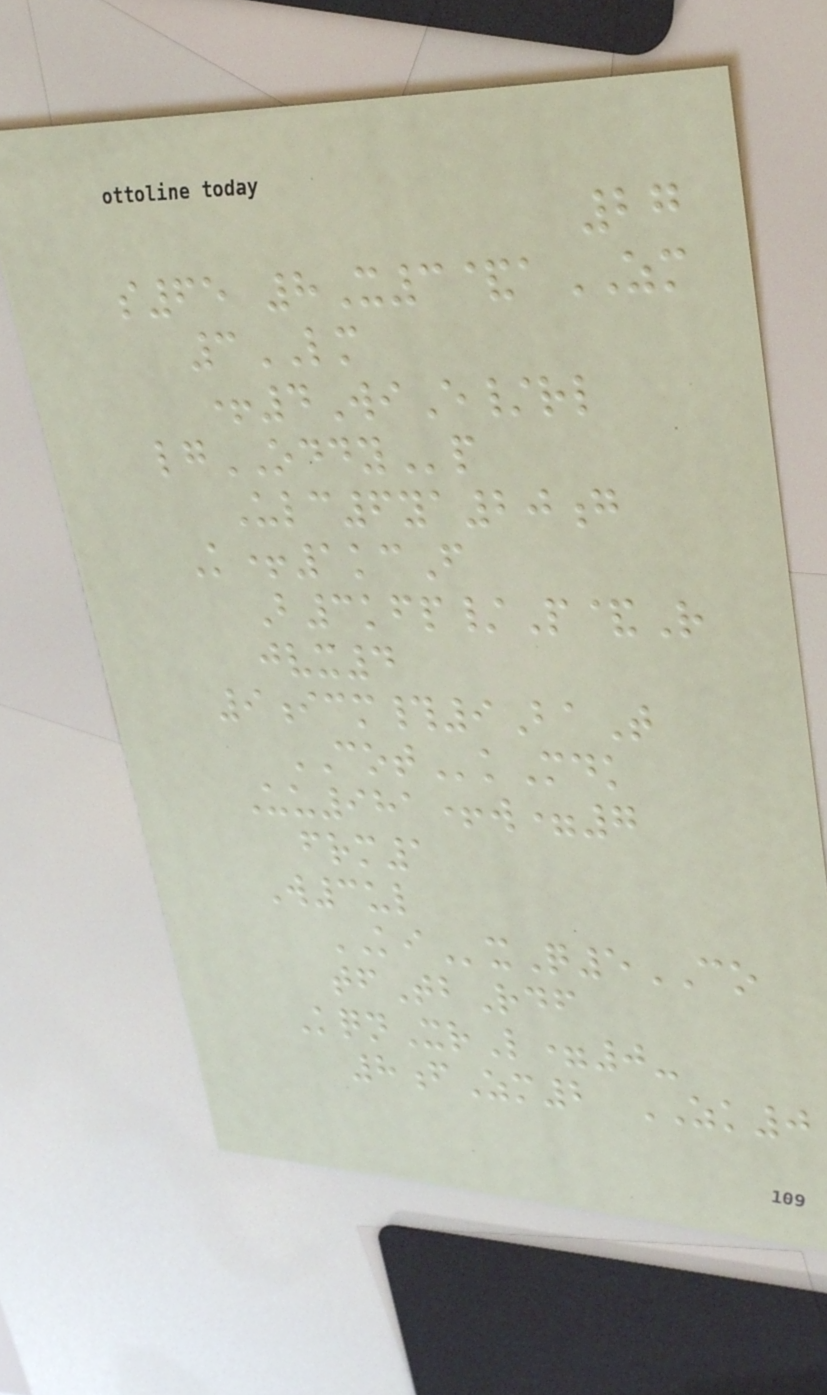27
s65 8X3&aZM
3LM
+4WiE/rl
lgODDYp
Ulc6ya20g
K+1kcF
B3kfp/P&R
jvx4
9icm#9BaT
COTkMdk
Uu981+w=7
frm1
W3ul
KIxQ5CO
tfTbRdf
KqnXrL=0-
8fZm2 ZK0
